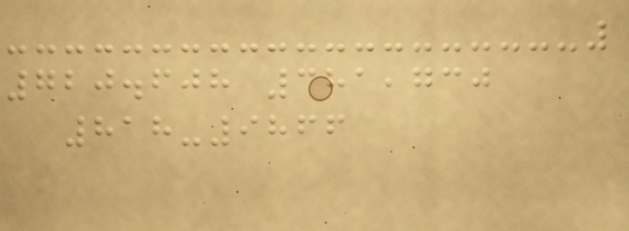720.608 381,730
818-9866
